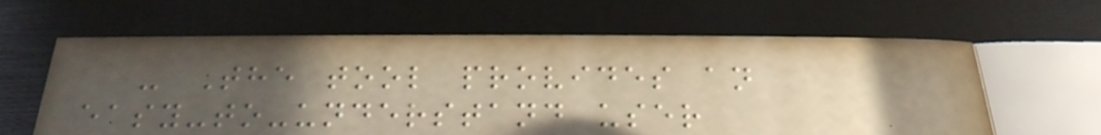- The tool provides an
easy-to-understand user
